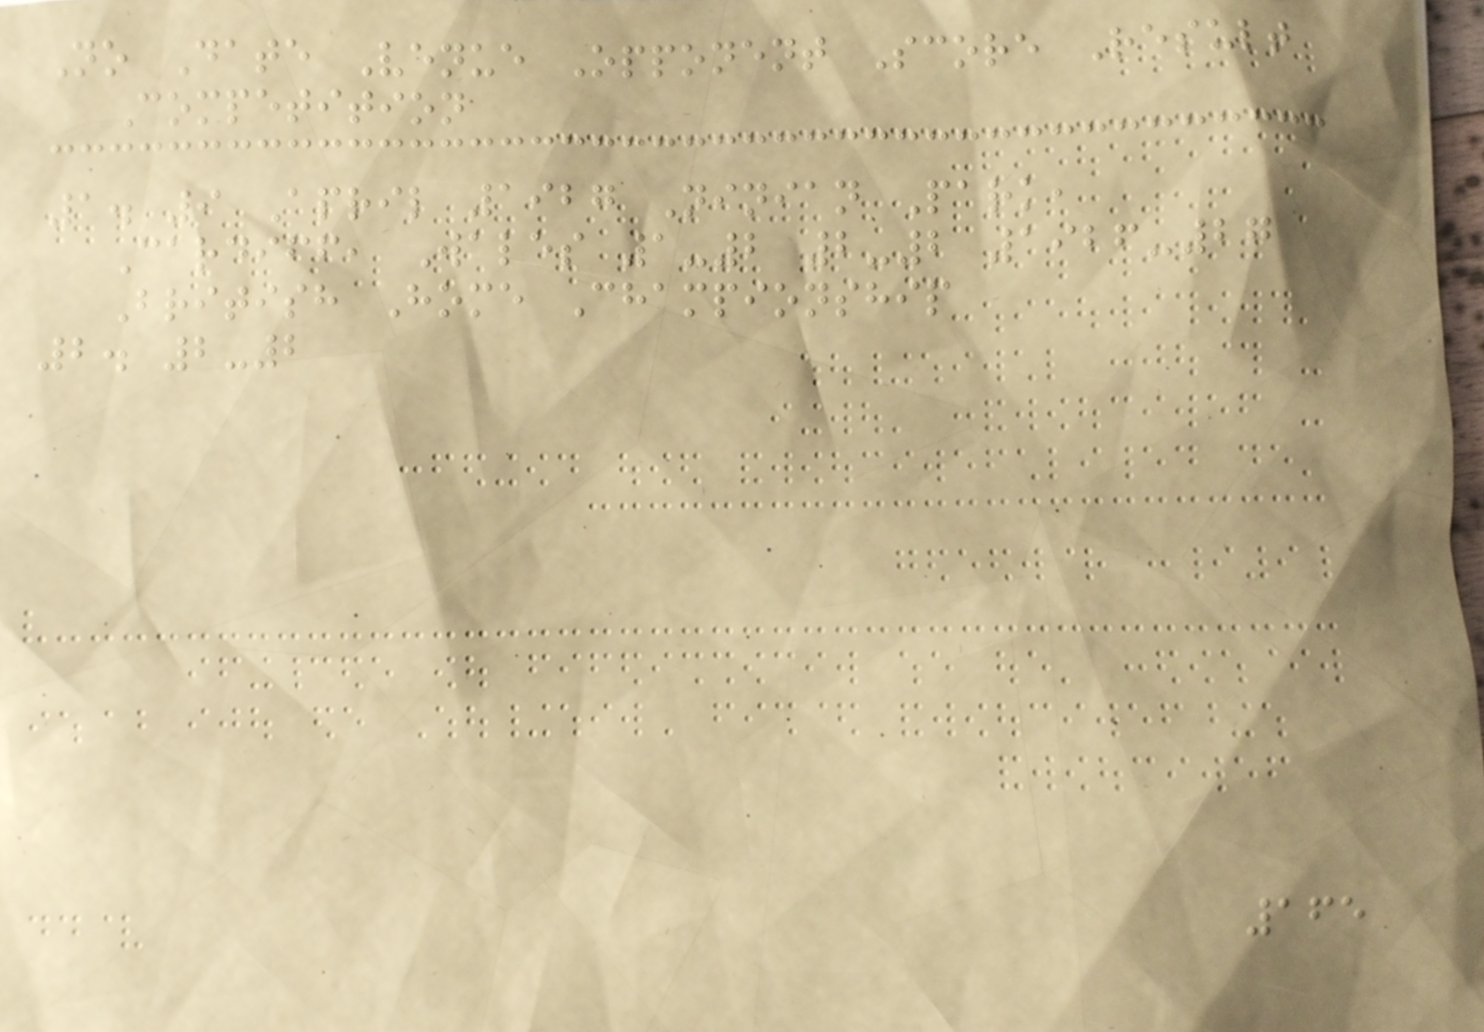No Date Venue Opponent Score Result
Competition
1. 9 April 1927 Ninian Park,
Cardiff, Wales 1-2 2-2 1926-27
British Home Championship
2. 2-2
165
